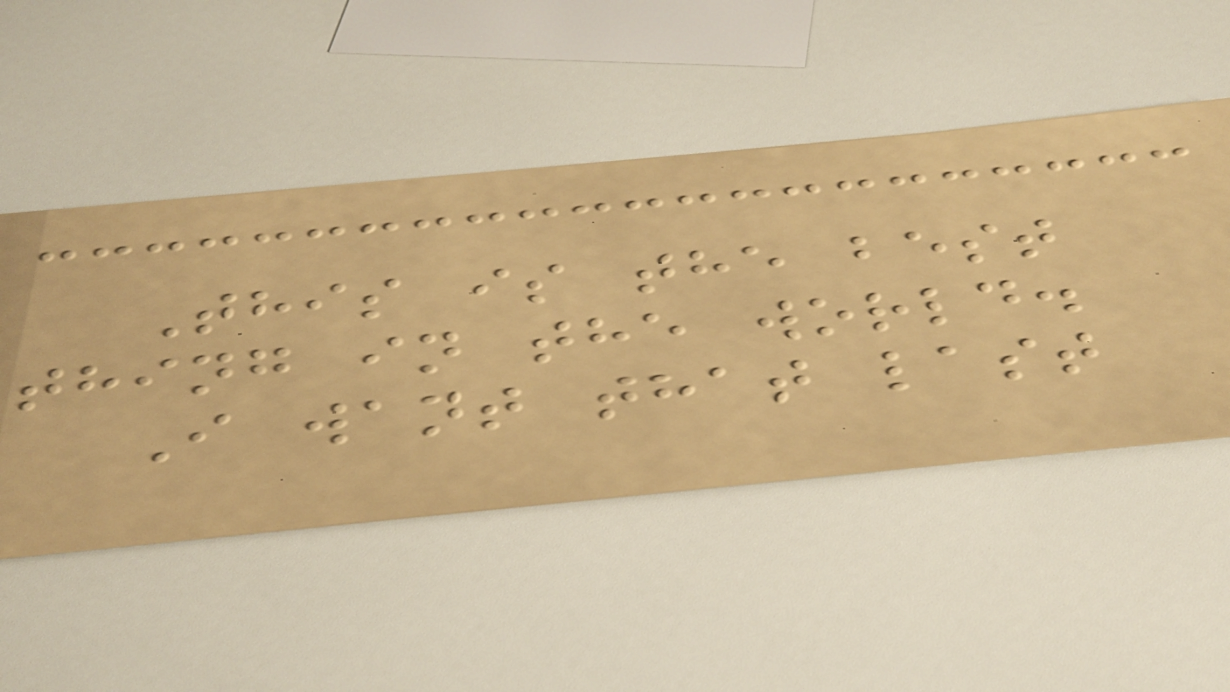This is the best
thing in the world.
I want that last
